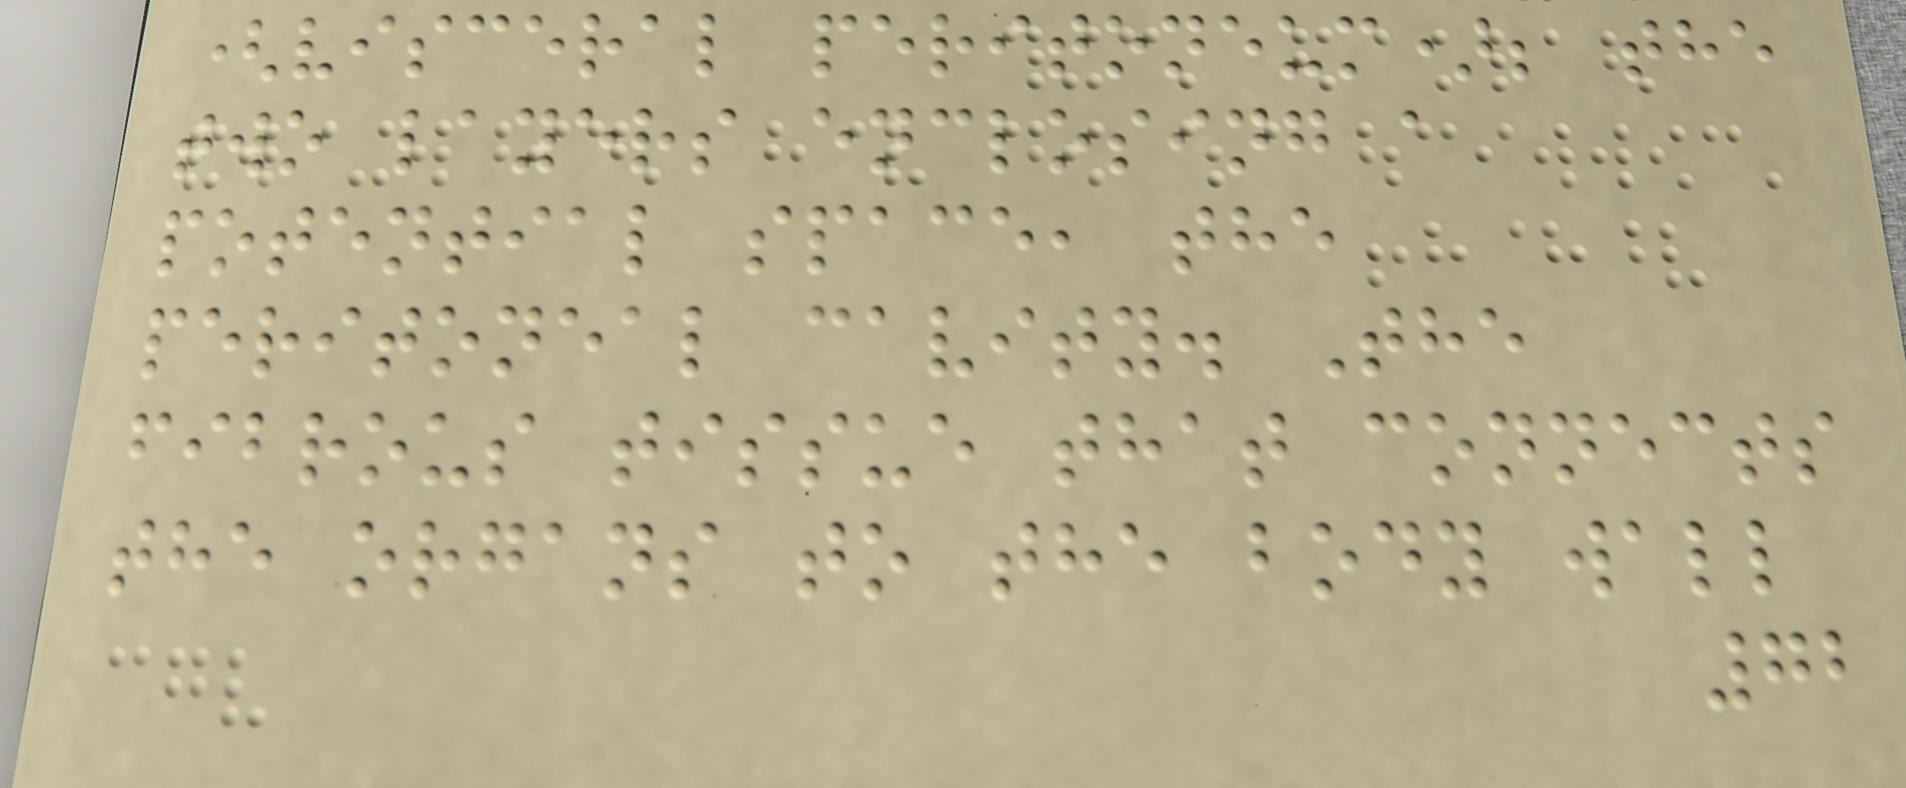(visceral peritoneum); the
two layers enclosing a
potential space, the
peritoneal cavity. The
fibrous tissue that connects
the organs to the body wall
72
